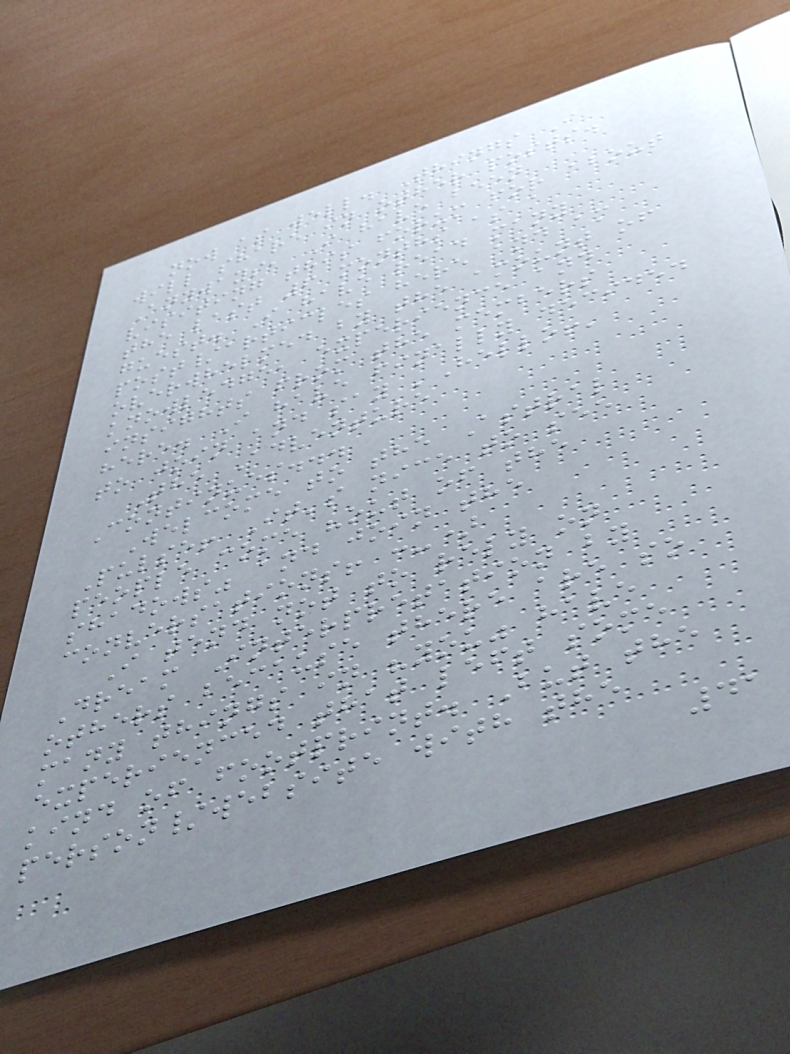now as well. Things I
will share in other posts.
Anyways, I have been
visiting this forum for about
the last 6 months as a
guest. I have read many
post/articles here and am
overwhelmed by the amount of
knowledge, experience and
insights from the members
here. I have finally decided
to join and say 'Hello!'
The Adventure
Continues...
Welcome to the Astral
Pulse! It's nice to see
people come "out of the
shadows" and join the
conversations! :-)
I tend not to rely on
Dream Interpretation by
others because there are so
many things in "you" have
experienced that left some
kind of footprint. But the
person/website with the
41
